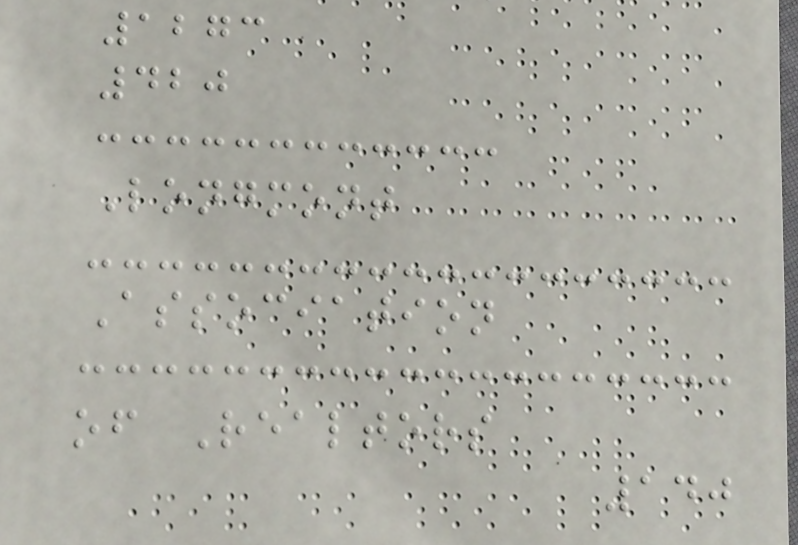1273
420
Longmont
Association
of Realtors
140
